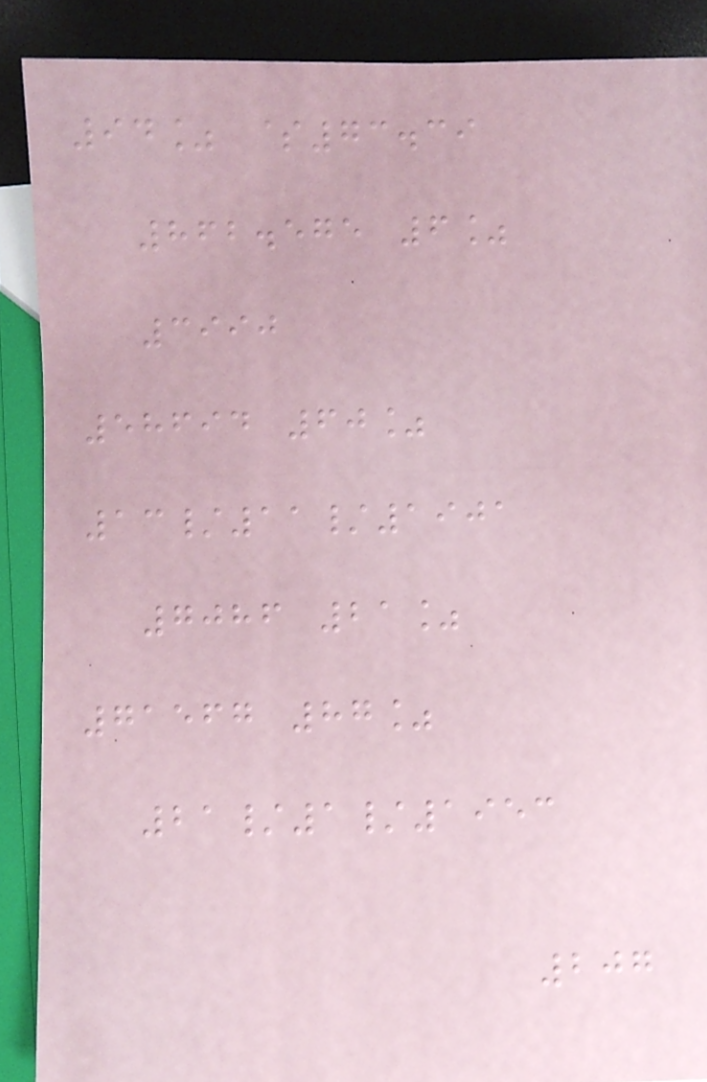94% $73.39
862.575 6%
3990
58694 60%
13/11/1901
7086 21%
71567 87%
21/1/1953
207
